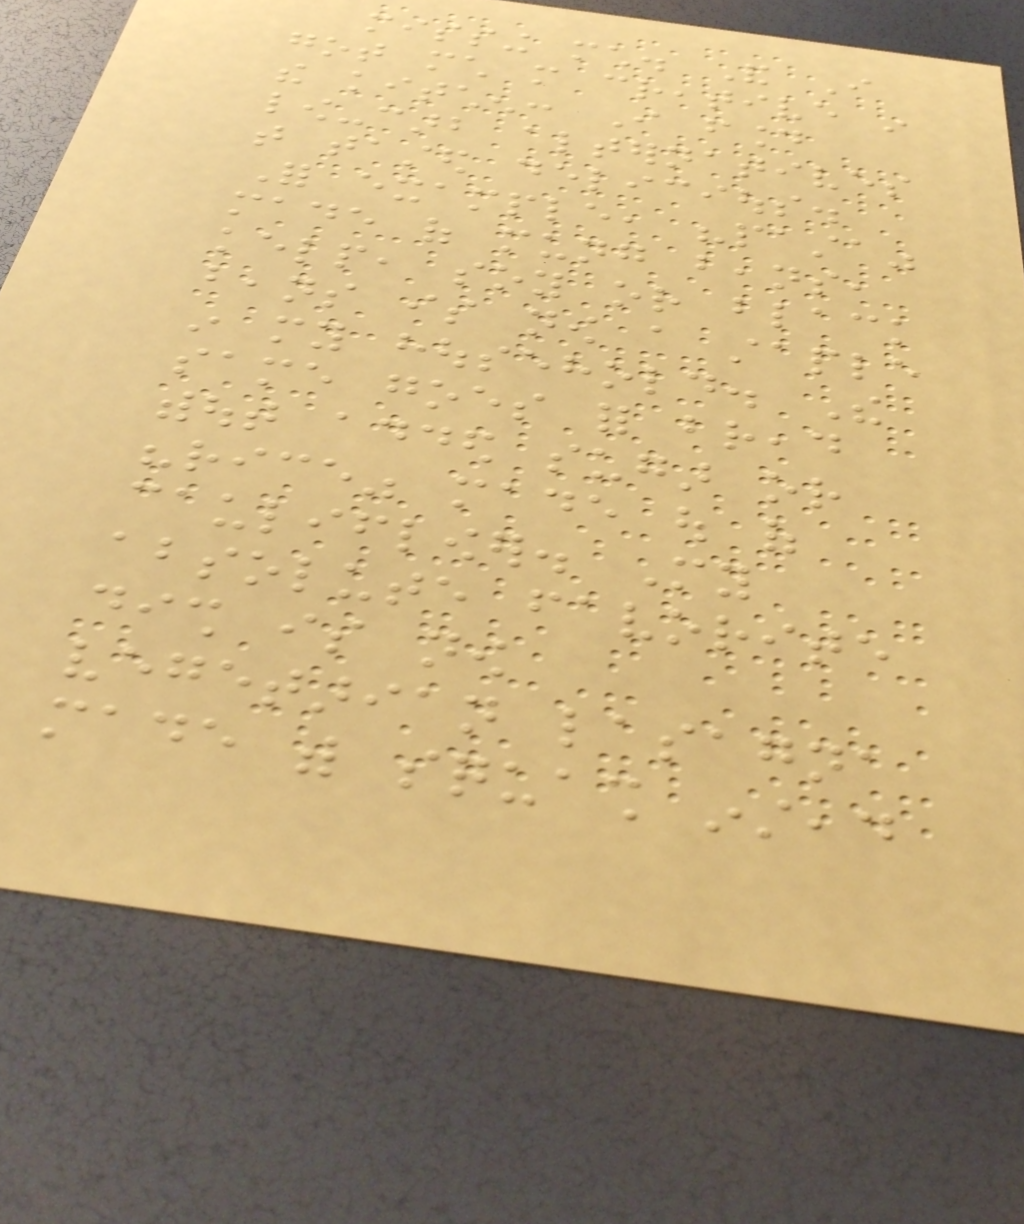missing much. And I
got much more creative in
the kitchen: I found
low-carb alternatives
that tasted delicious.
For example, "pasta"
made of mung beans,
kelp, soy or black
beans is now a staple
in my household. The
same goes for bread
without added sugar or
"rice" made out of
cauliflower. My
absolute favorite
dish is now
vegetarian lasagna
made with squash instead
